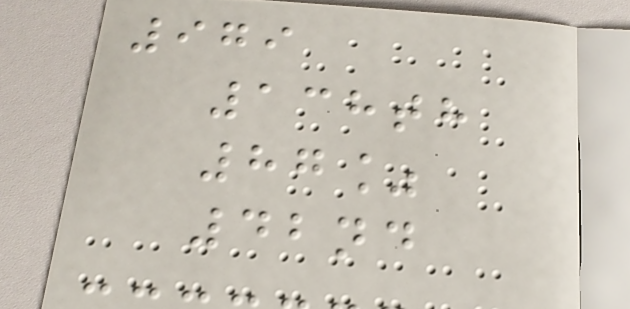979
138th
87%
42nd
